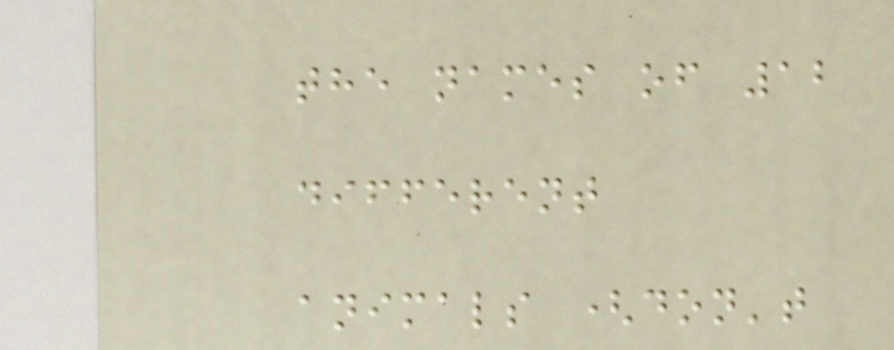the names of 12
different
animals (don't
